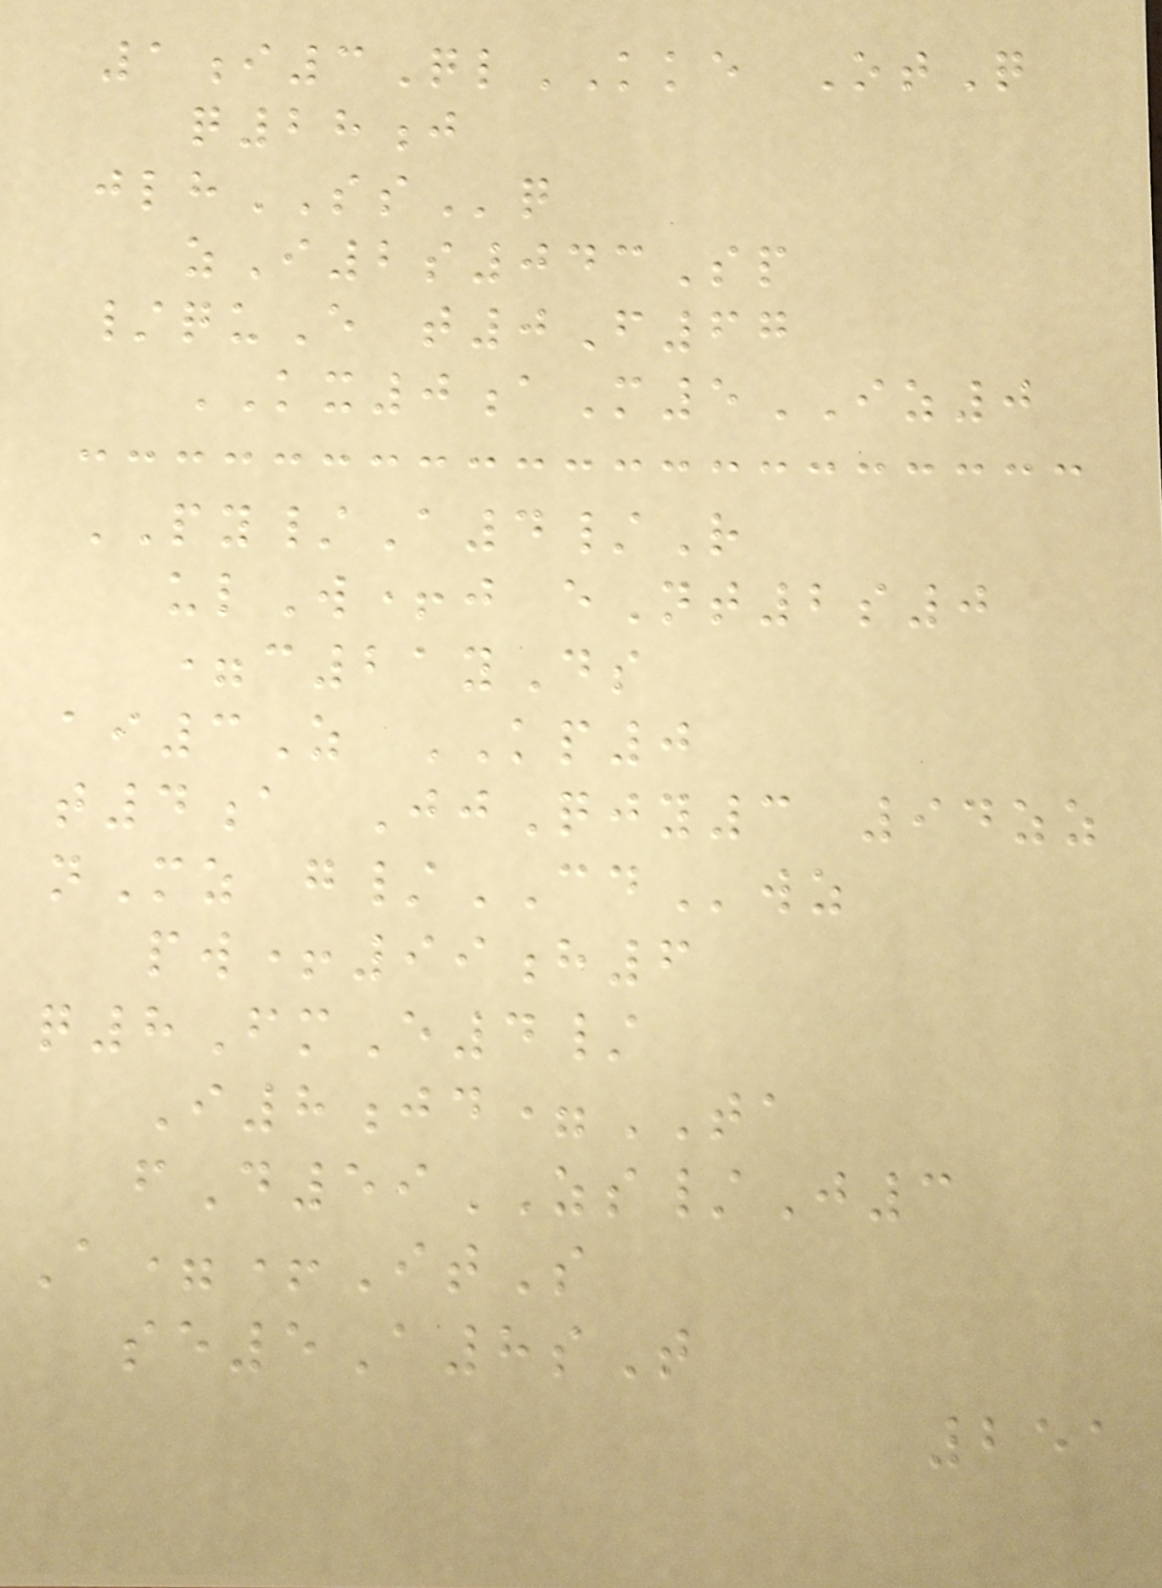1i3QlKKE OtQ
q28j
jlhSSq
zI2s043Sp
/quE t0F67
KX0aM5IZ0
PY/A4/R
ulW+j eNt2s0
=c21yDs
ai3Z KP0
t4a JjQjy3 94zz
nMz g/CDwz
pw+99h6
q8FmE4/
I8jd=TA
fD59ZS/J3
A=+ItS
se5A8sT
251
